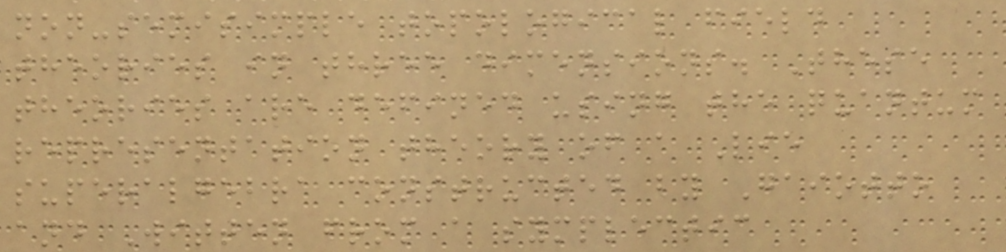non-semisimple topological field
theories in three dimensions. These
theories are defined using the quantum
representation theory of a Lie
superalgebra constructed by Gaiotto
and Witten from a symplectic
